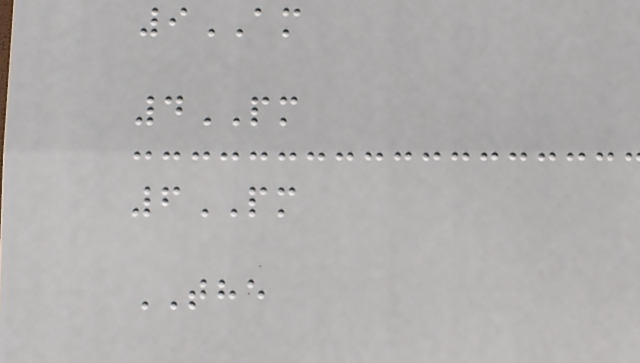9AM
4PM
6PM
THE
